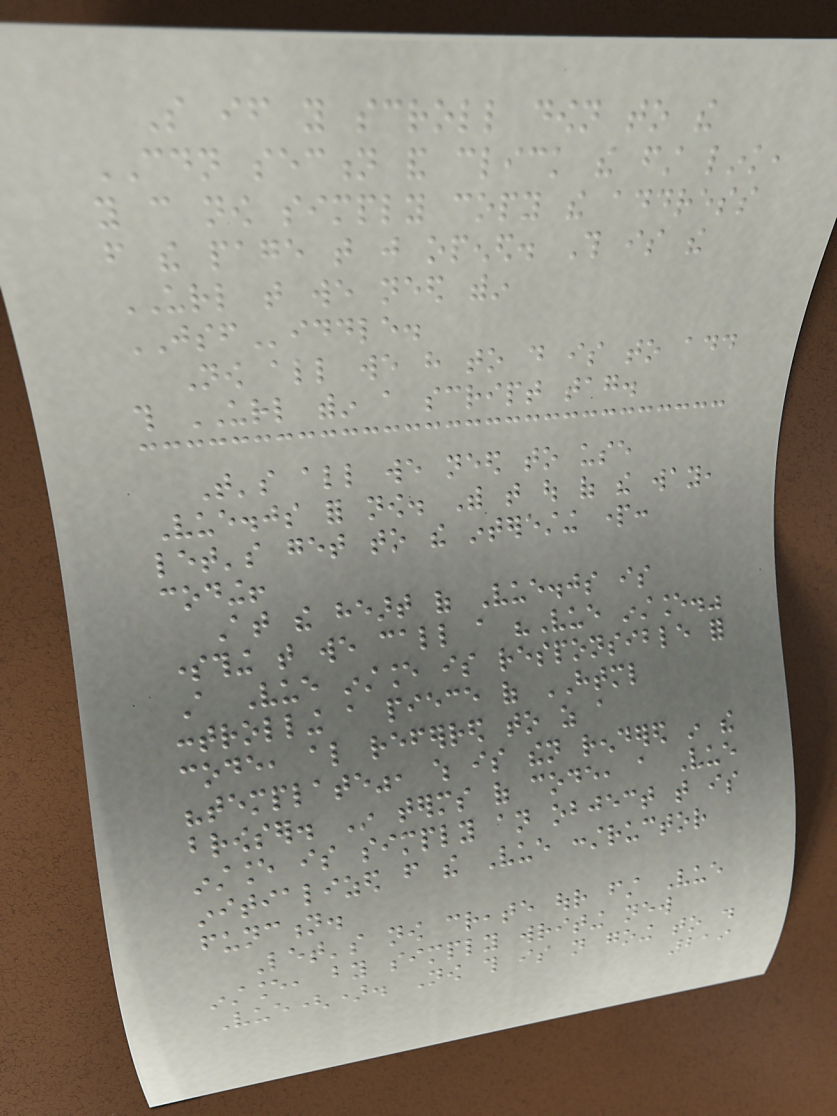So if you scroll down to the
CDN section and click the first link,
you can now simply copy the address
from the page that just opened. This is the
URL that we need within
JSFiddle.
Now all we have to do is to add
this URL within a script tag.
That's all we need to use
Vue.js for now. With that out of the way,
let's get to the interesting part:
coding!
At the heart of Vue.js is
something that we call a "Vue instance."
A Vue instance is responsible for
controlling a piece of HTML
code, also referred to as a
"template", which is then rendered in the
browser. In terms of code, a Vue
instance is simply an object that is
initialized from the Vue constructor
function.
Let's now create our first Vue
instance, by simply writing new
Vue(). Now this is not going to do
219
